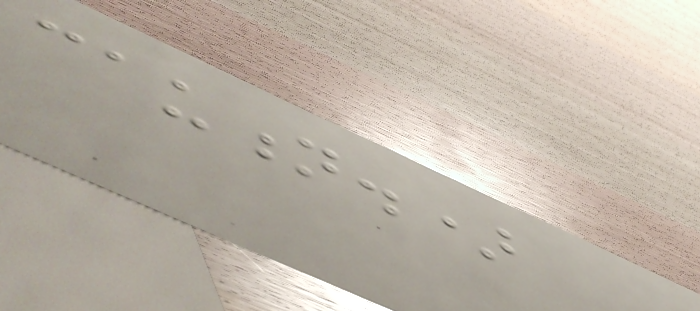caution.)
